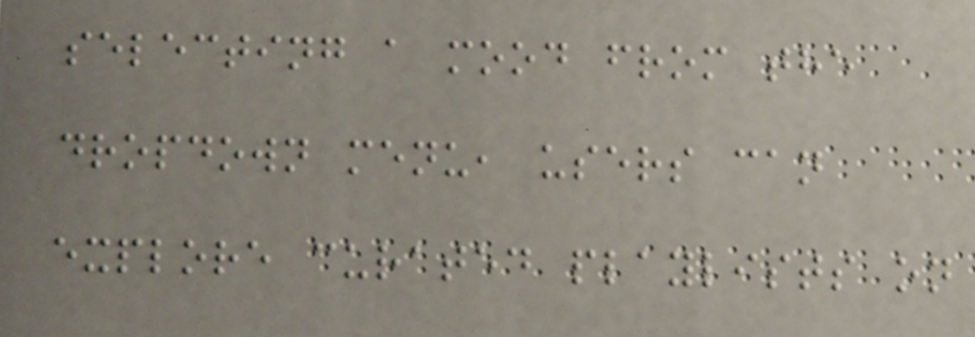selecting a mood from the
dropdown menu, users can
explore curated playlists on
